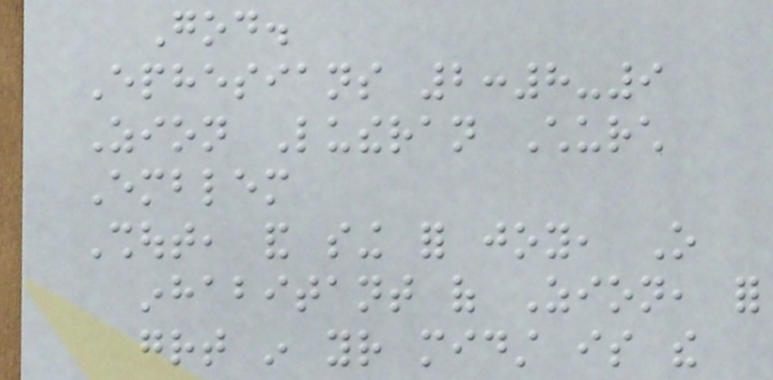God.
Ephesians 2:8-9
Zion Lutheran Church
Emblem
Shout, and sing for joy, O
inhabitant of Zion, for
great in your midst is the
